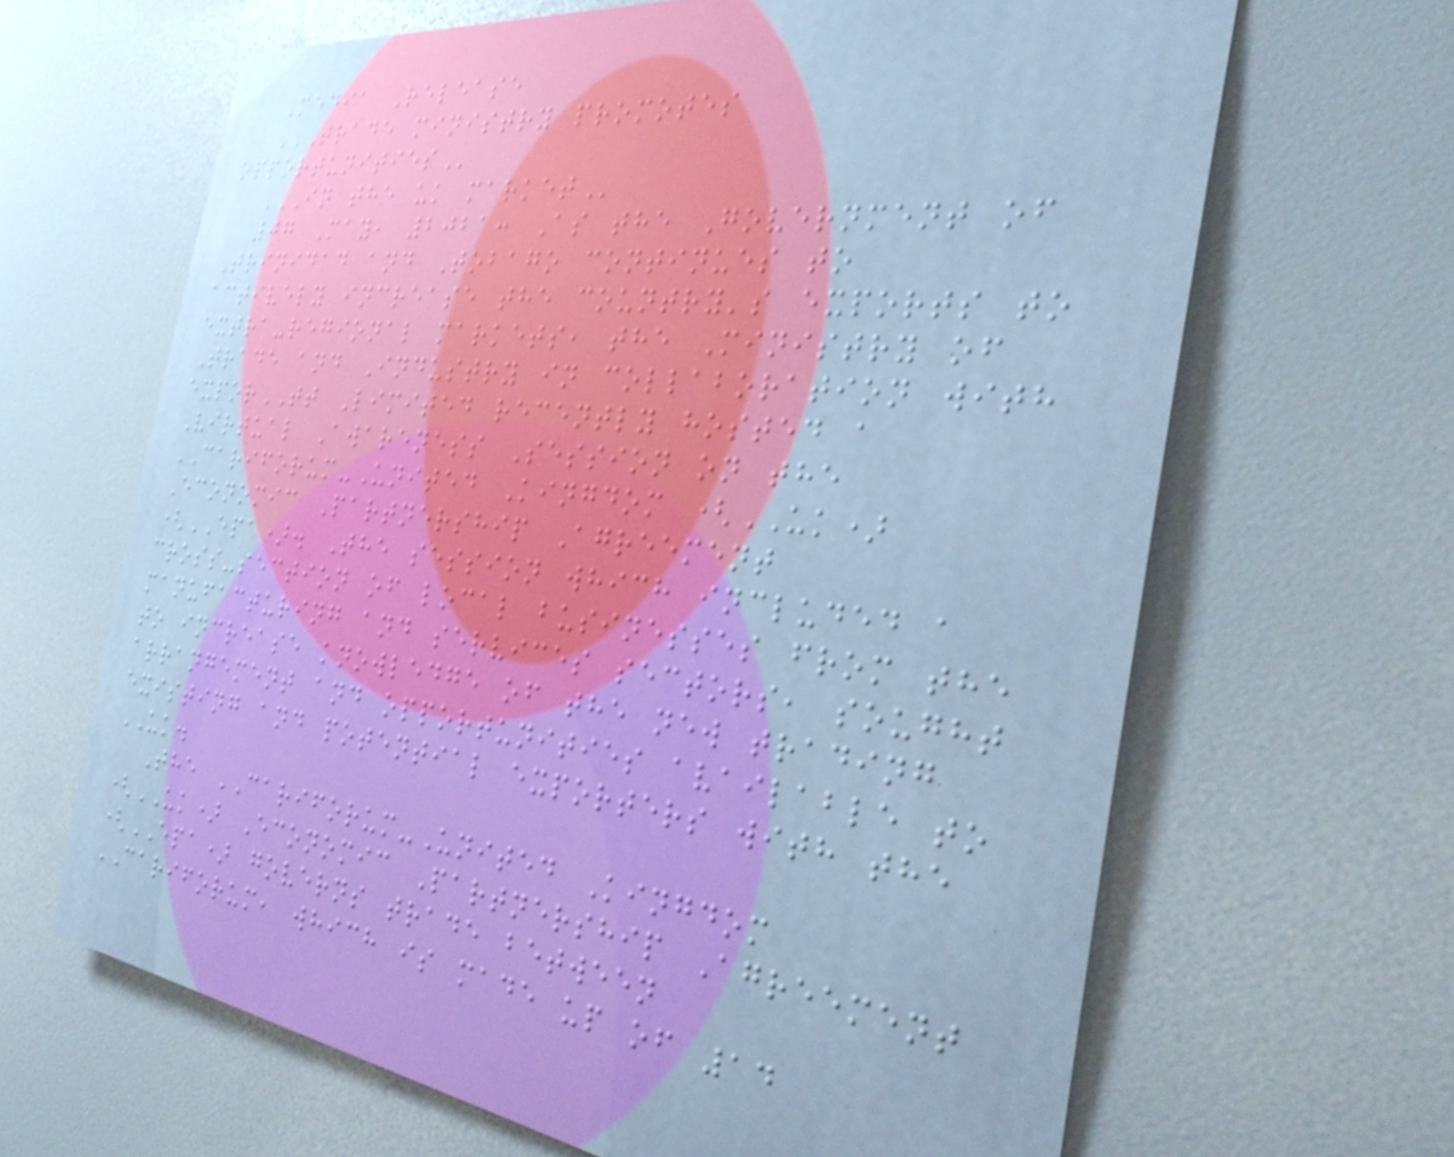Media Release
TRADE MINISTRY PROMOTES
OPPORTUNITIES
IN THE UK MARKET
07 May, 2021: As the Government of
Trinidad and Tobago continues to
actively increase the country's exports to
extra-regional markets, the Ministry of
Trade and Industry in collaboration with
exporTT Limited recently hosted a
Virtual Awareness Session on the
CARIFORUM-United Kingdom (UK)
Economic Partnership Agreement
(EPA). The session which included a
cross-section of local businesses from the
manufacturing and services sectors, sought
to increase knowledge of the new trading
arrangement and opportunities available to
existing and potential exporters with the
UK.
The CARIFORUM-United Kingdom
(UK) Economic Partnership Agreement
(EPA) governs trade between
CARIFORUM, which is made up of 14
